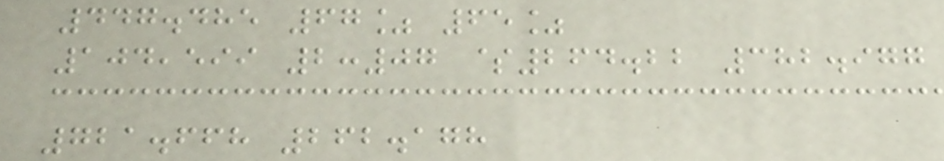447.485 67% 65%
104,599 2:07 $264.22 382.977
721.668 262.178
